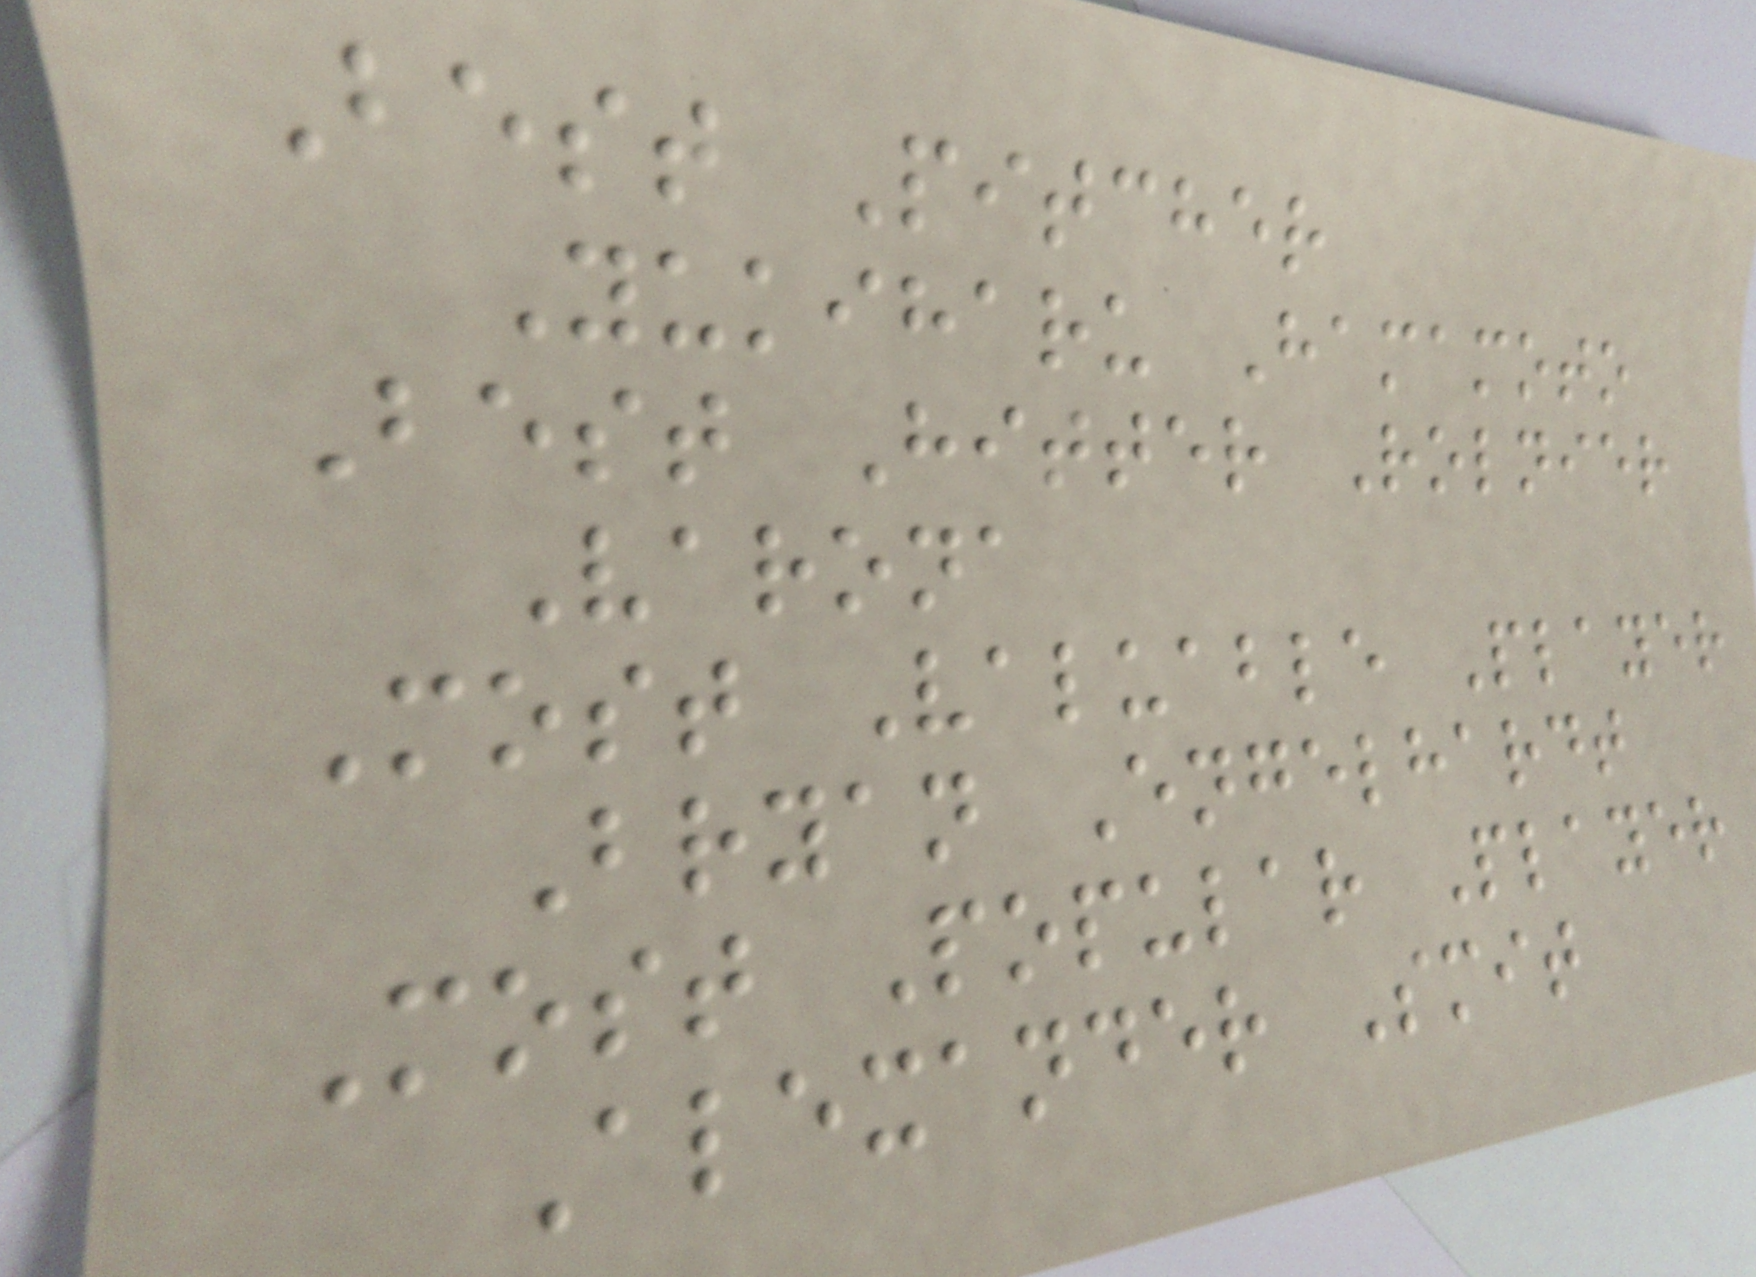Best Pitcher
Yukiharu Hamamoto
Best Hitter Rolnier
Varona
Most Valuable Player
Bryan Engelhardt
Most Popular Player
Alexander Smit
